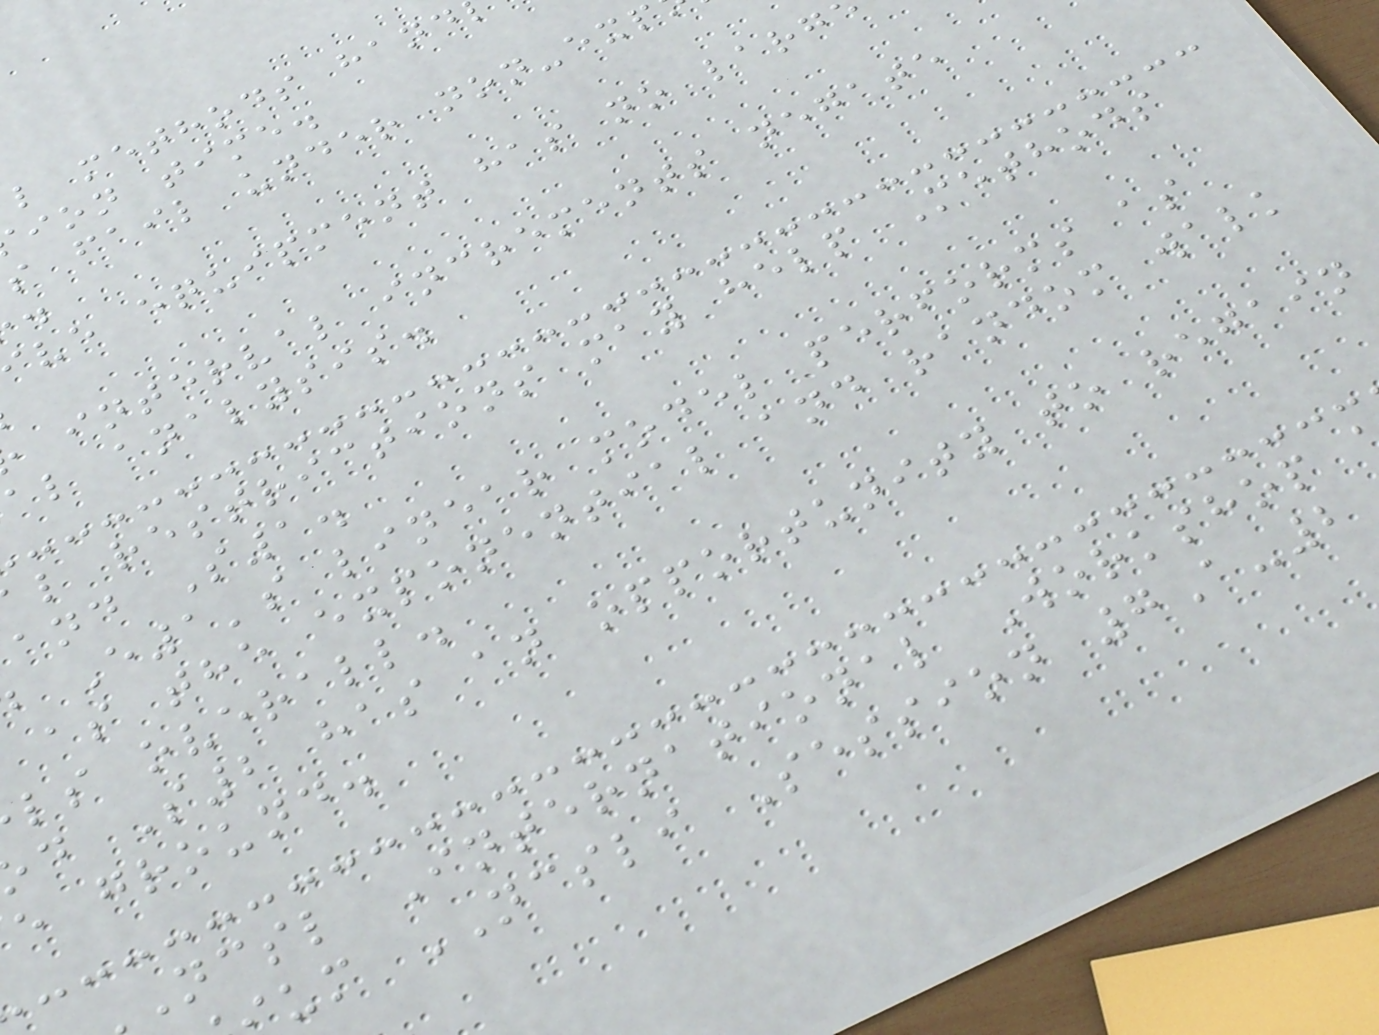l methods hand
ion time.
s fail under non-exp
ve equipment has no larg
interval increments negate
al analysis.
l restrictions may help Methods
and S1.
E1's linear model performs as
as the exponential and random walk
ls overall.
d S2 has an opportunity to regain
e ground.
ncsl International Workshop
um NCSLI Session 7A-2
